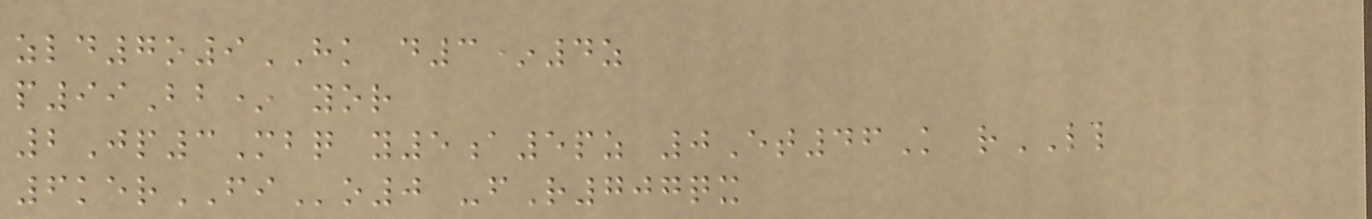zld7o9HK d3*4z
p99Bb* yor
2Jp3Mbq y5a5pz 0Et46K rLL
6kerFIo0 -fR707qx
